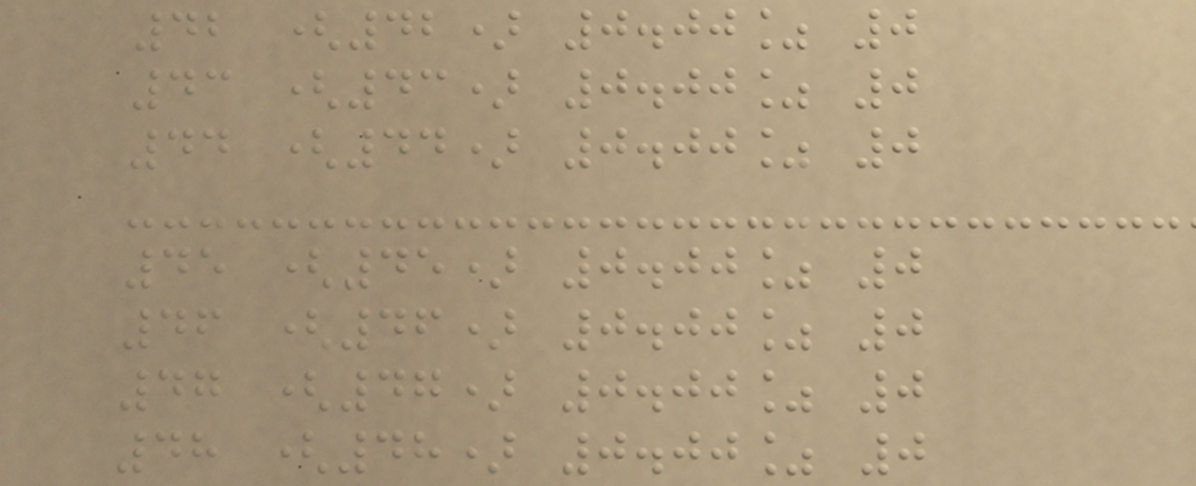42 (42) 0.00% 0
43 (43) 0.00% 0
44 (44) 0.00% 0
45 (45) 0.00% 0
46 (46) 0.00% 0
47 (47) 0.00% 0
48 (48) 0.00% 0
